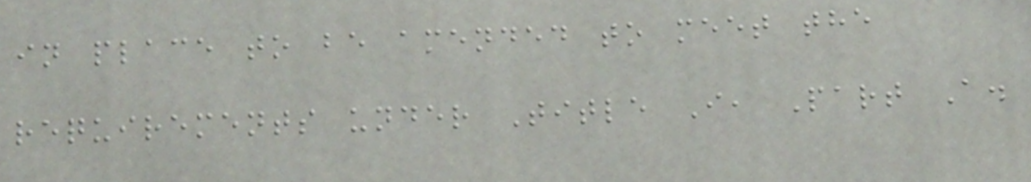in place to be amended to meet the
requirements under Title I, Part A.
